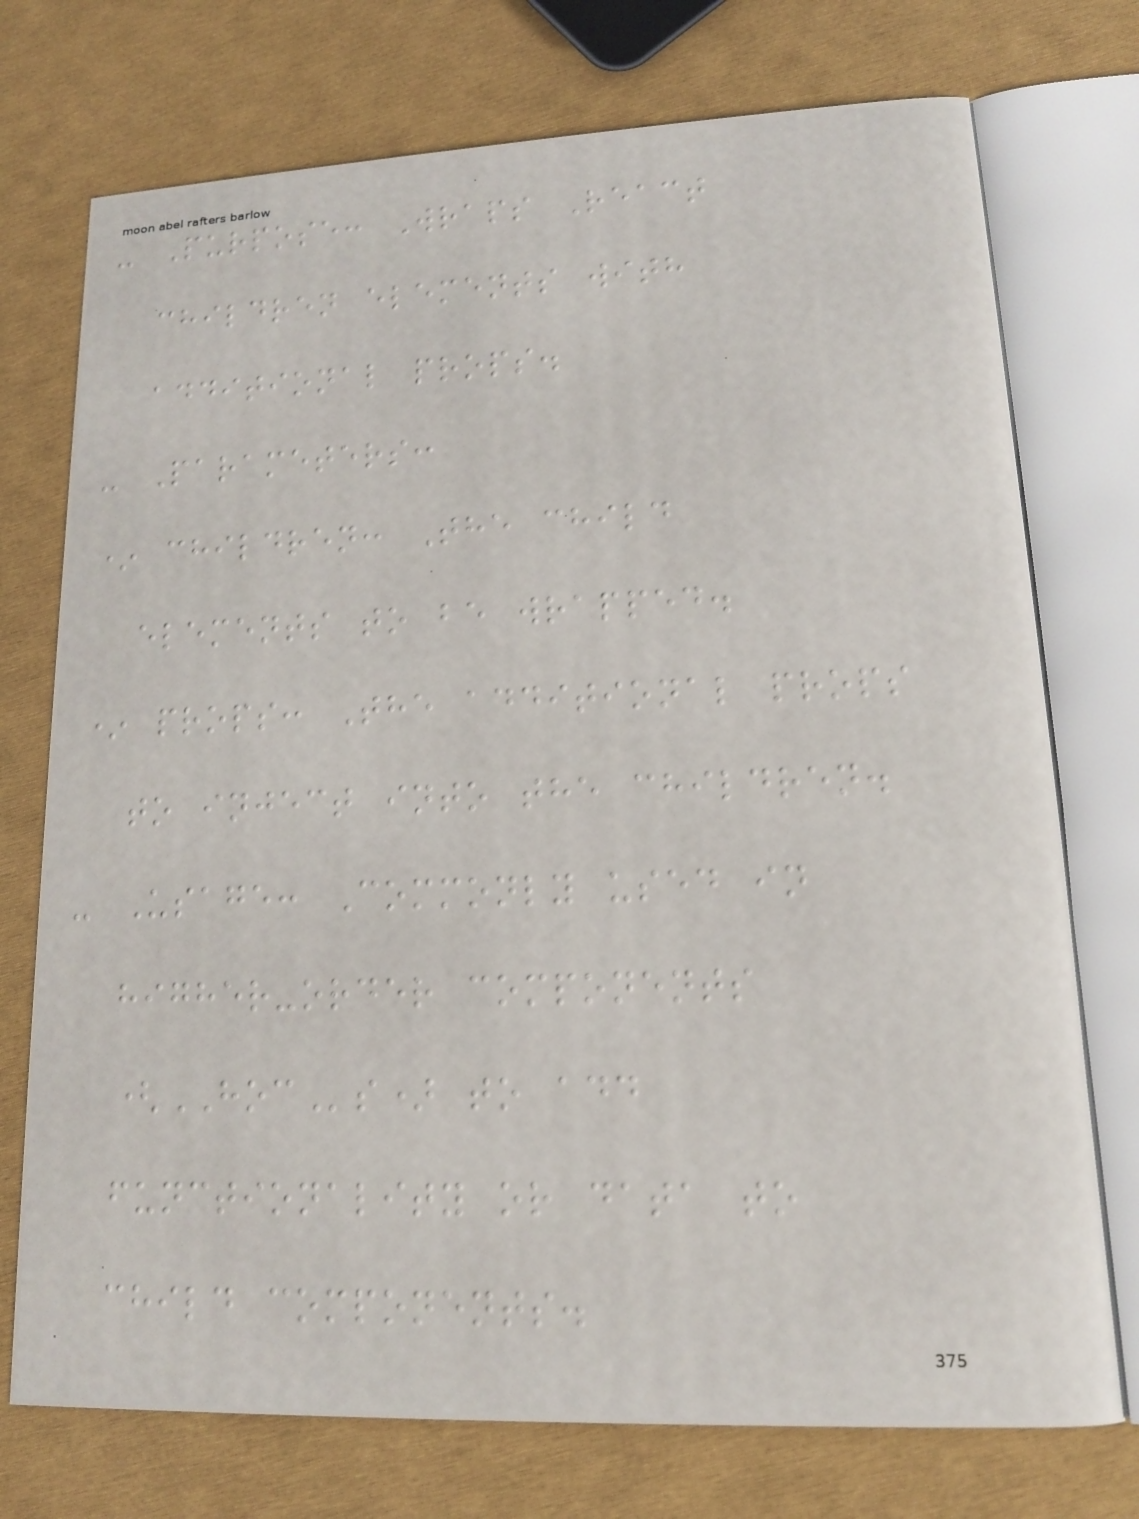- Purpose: Wraps React
children elements with
additional props.
- Parameters:
* children: The child
elements to be wrapped.
* props: The additional props
to inject into the children.
- Usage: Commonly used in
higher-order components
(HOCs) to add
functionality or data to
child components.
